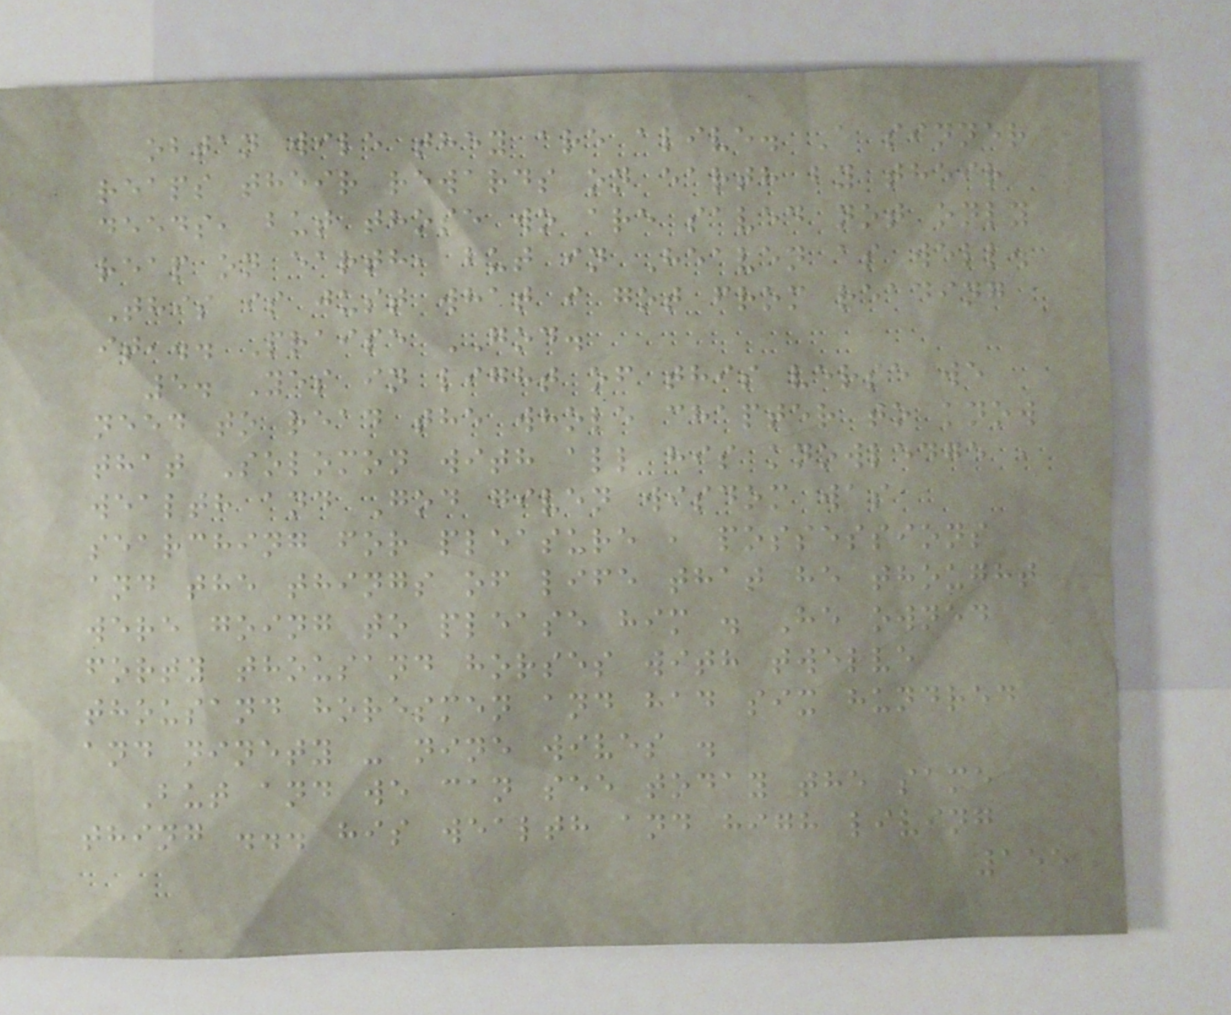obtan wile they are alive. A sinner
reaps their rewards on earth by their
deeds, but those wo are saved not only
reap on earth, but in Heaven as well.
This is just what i got from reading
it,.. Praise GOD.
5. Yes in light of this verse we
need to read the whole chapter to know
that Solomon with all his knowledge ,
wealth and God given wisdom was
searching for pleasure , possessions
and the things of life that he thought
were going to please him . He owned
forty thousand horses with twelve
thousand horesmen and had six hundred
and ninety - nine wives .
But and we can see today the same
thing ... his wealth and high living
155
